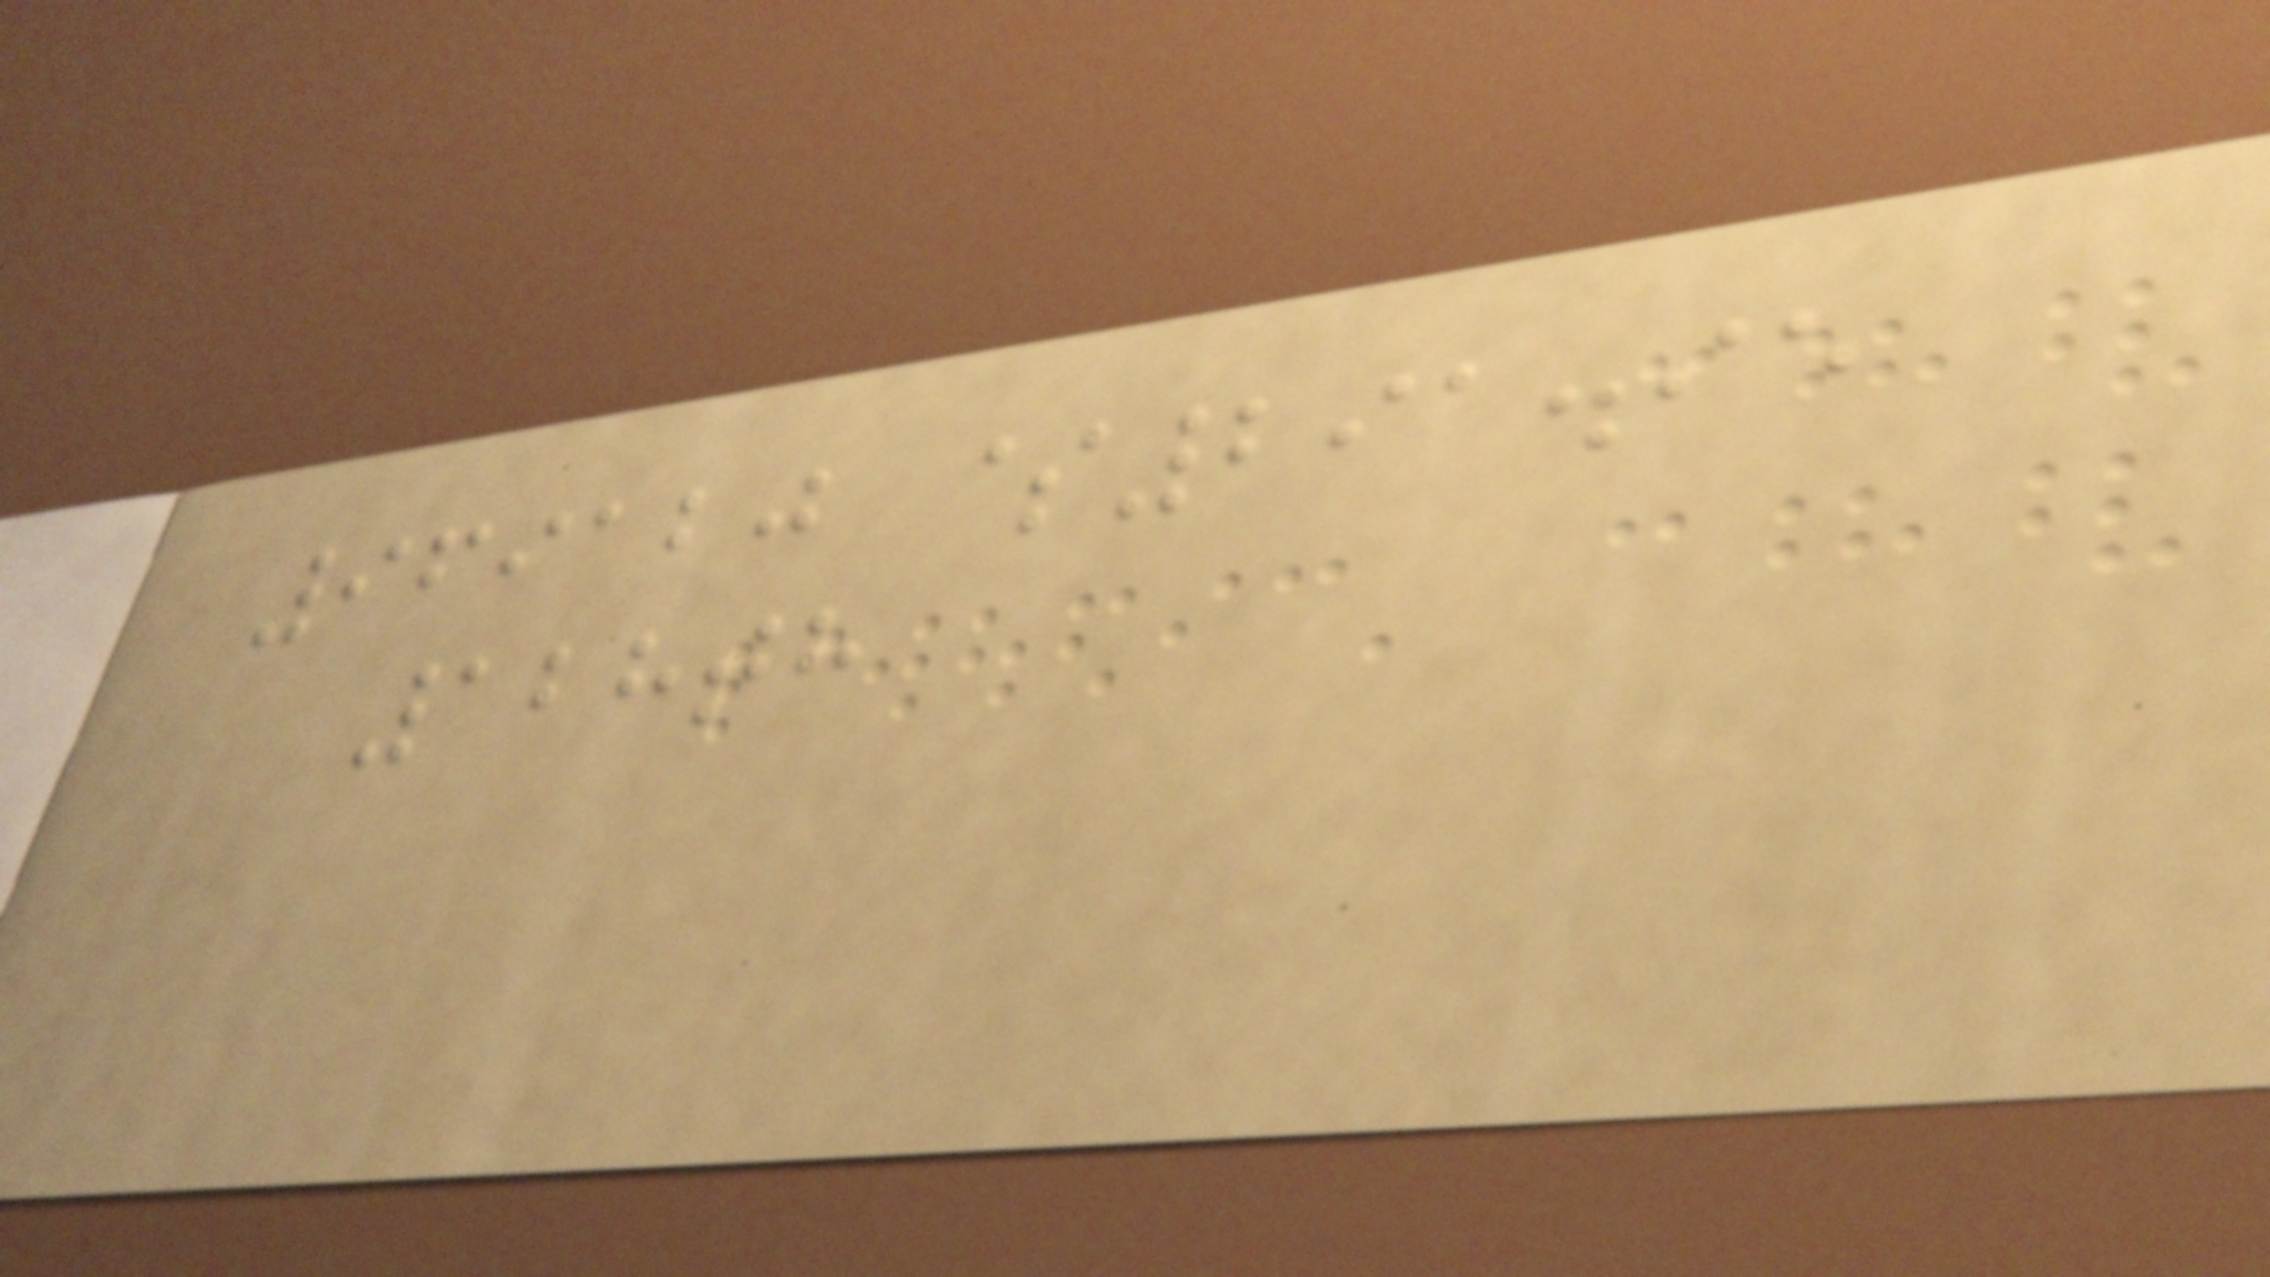969120 $291.95
128th
